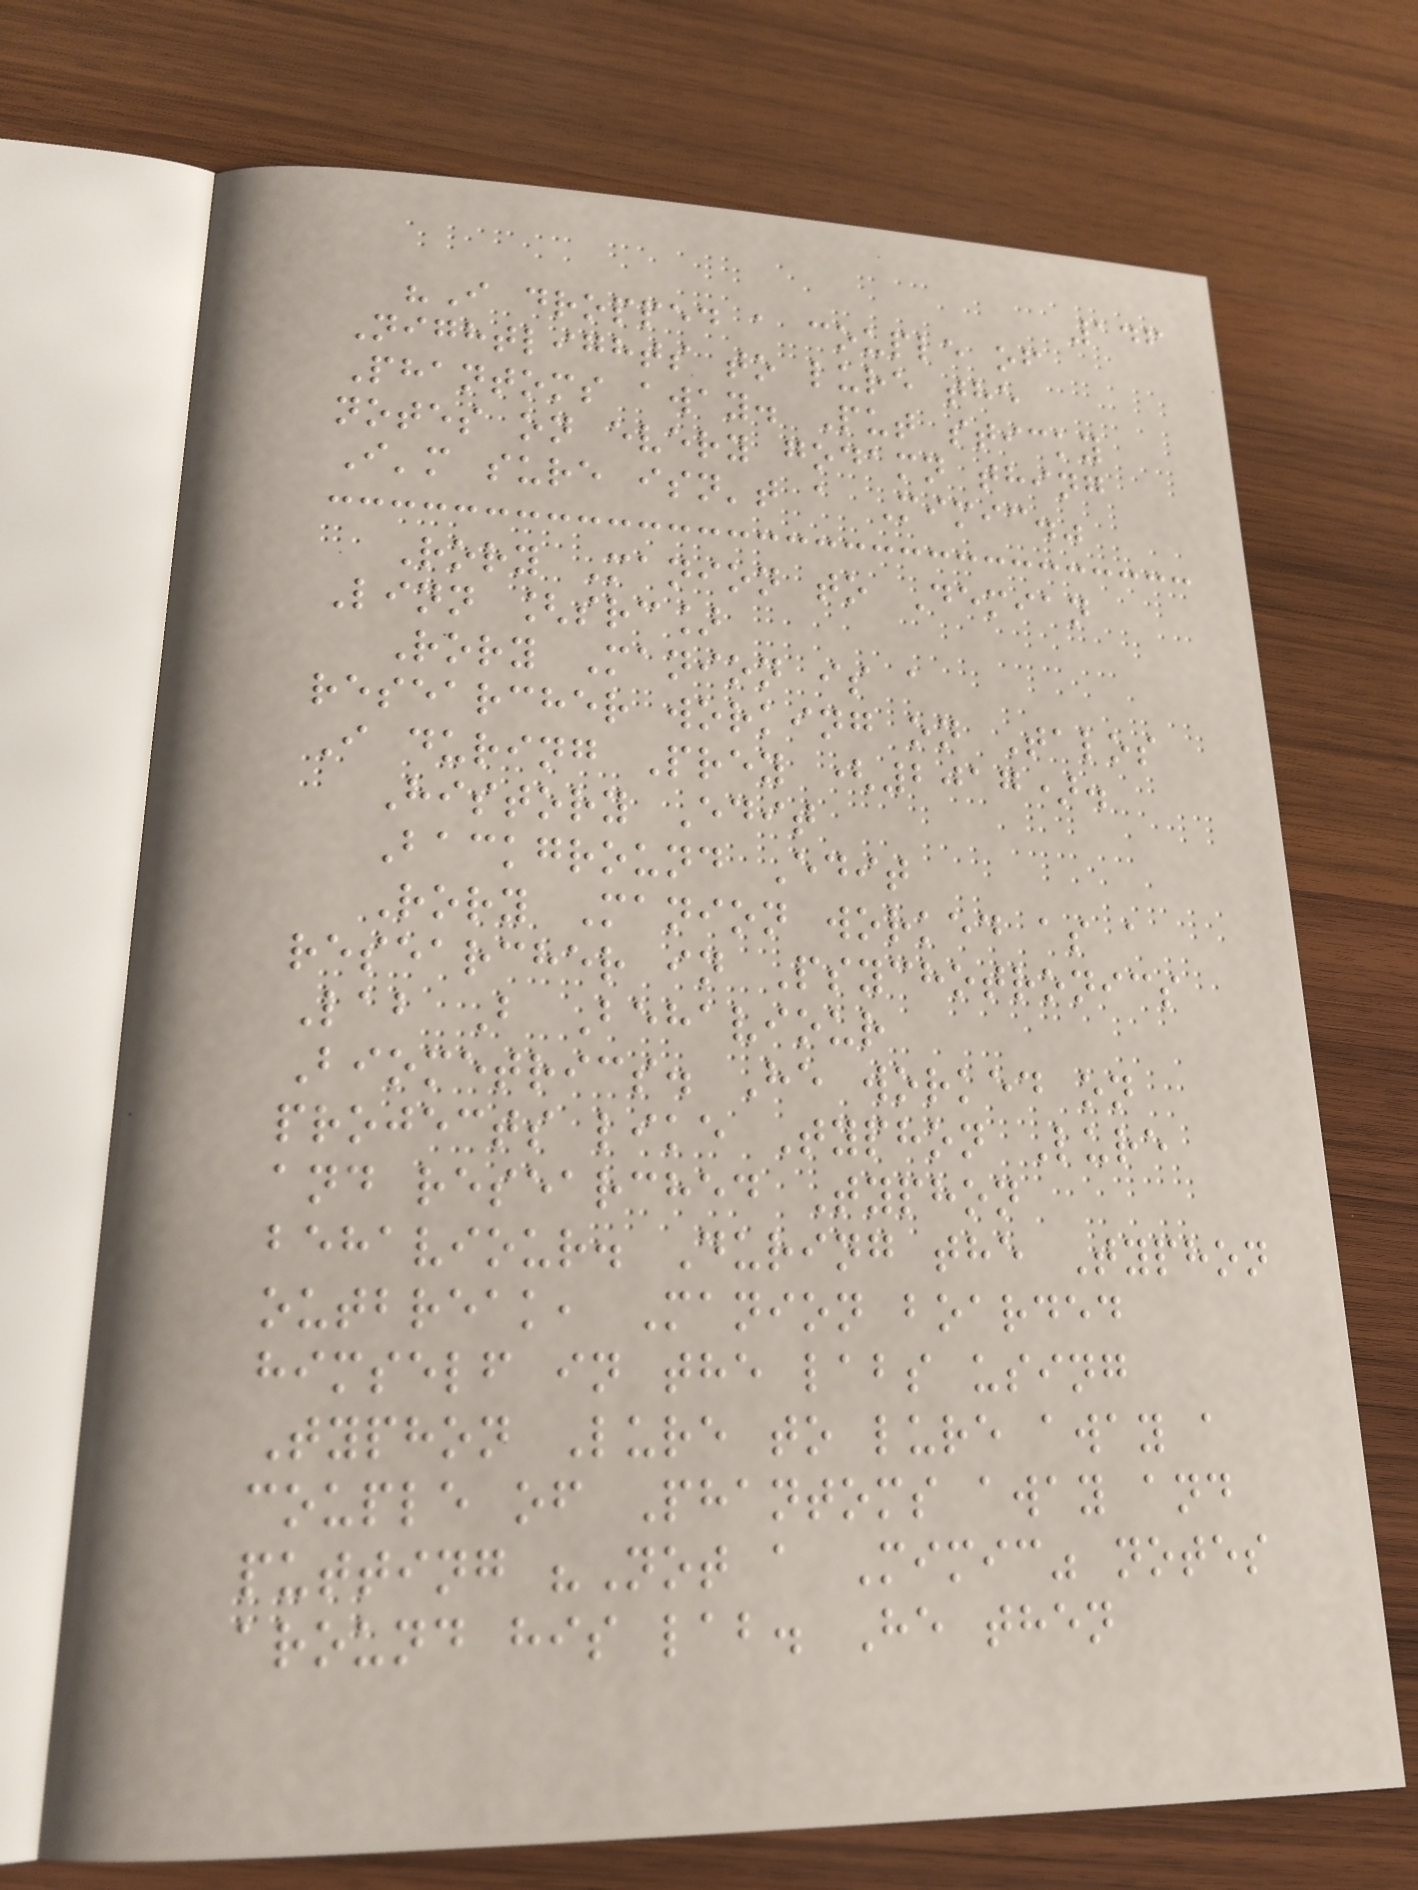146
"I dropped a couple of
Nightlights to lure the
Phantoms away. Put sticky
notes on every godamn thing
I'm sure isn't a Mimic."
Rory Manion to Demian
Linn [src]
Rory Manion is a
researcher working on Talos
I during Prey (2017).
History Edit
Background Edit
Rory Manion worked as a
researcher in Psychotronics
Lab B Behaviour
Biometrics. He worked on
projects like Typhon Lure
and researched Typhon
behaviour. During the Typhon
outbreak, Manion boarded
himself in the labs using
Typhon Lure to lure away a
couple of Phantoms away and
putting "Not a Mimic" notes
around his lab. He then
